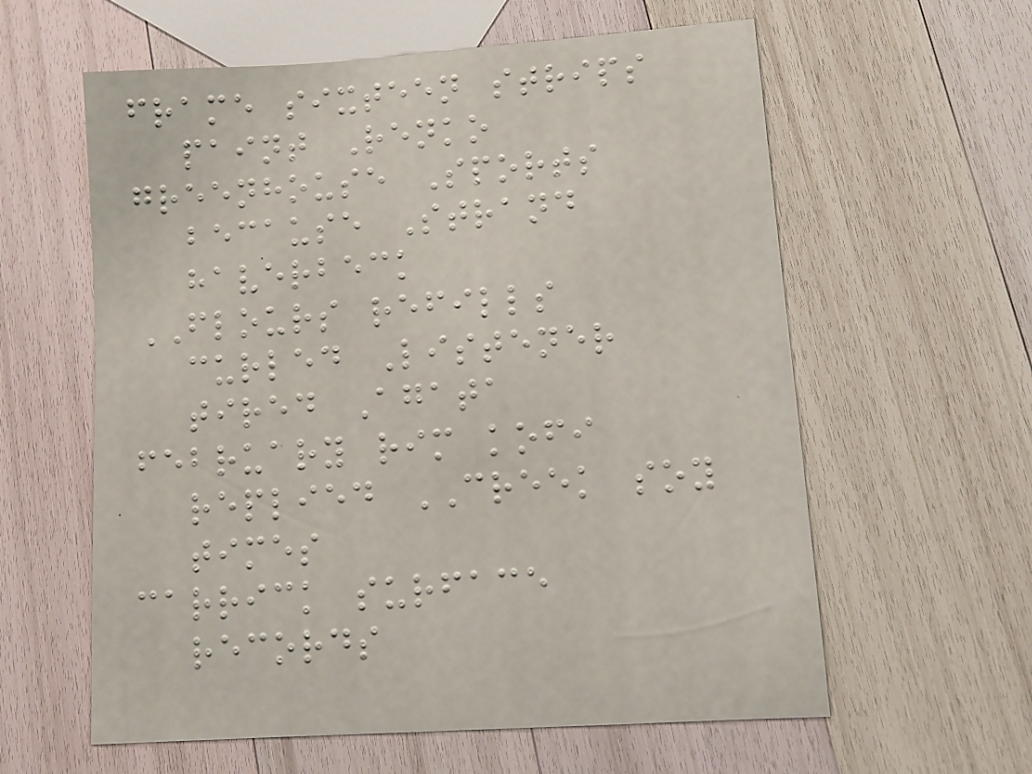frame sixteen strips
paint Renko
greenhouse Sports
because Strand
haverbeck
FLOURS refills
curled Listener
tired Agata
february rim kofi
replied CREEK soy
times
carrick surface
records
